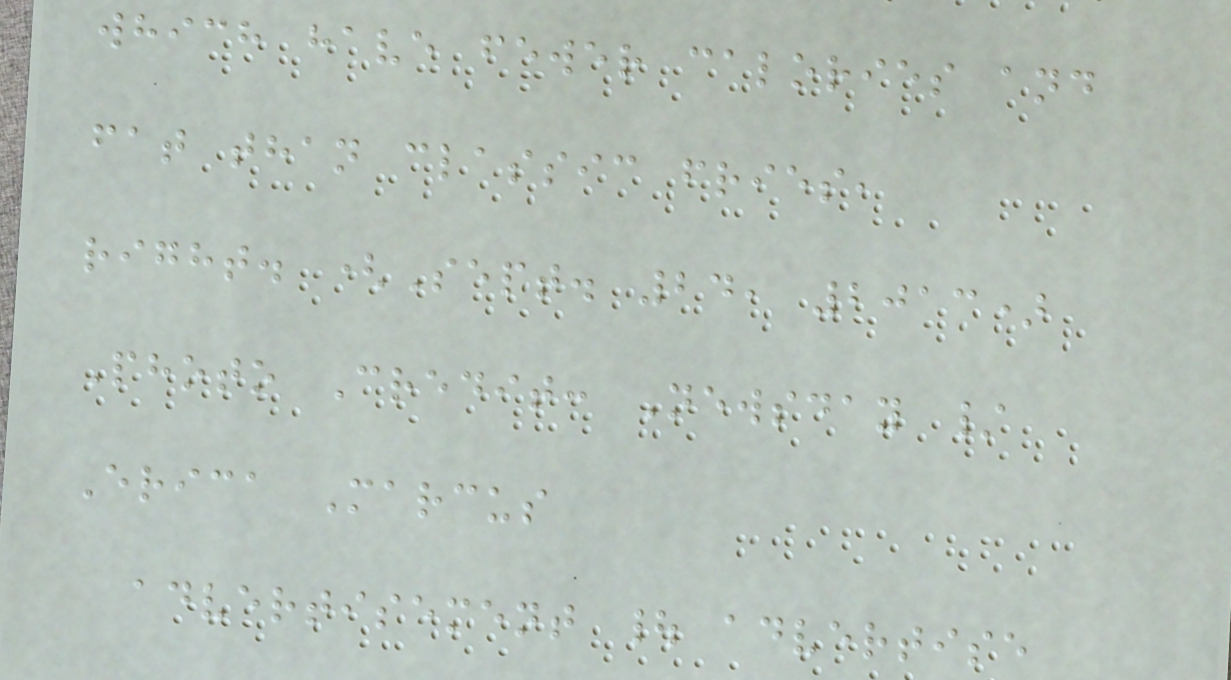which have fewer calories and
fat than classic fries,
right. (Sept. 24, 2013)
Photo Credit: Newsday /
Erica Marcus
advertisement | advertise
